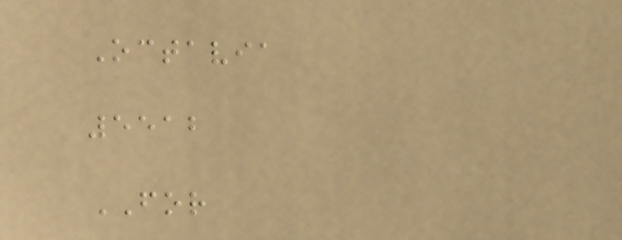Octavia
5512
FOR
